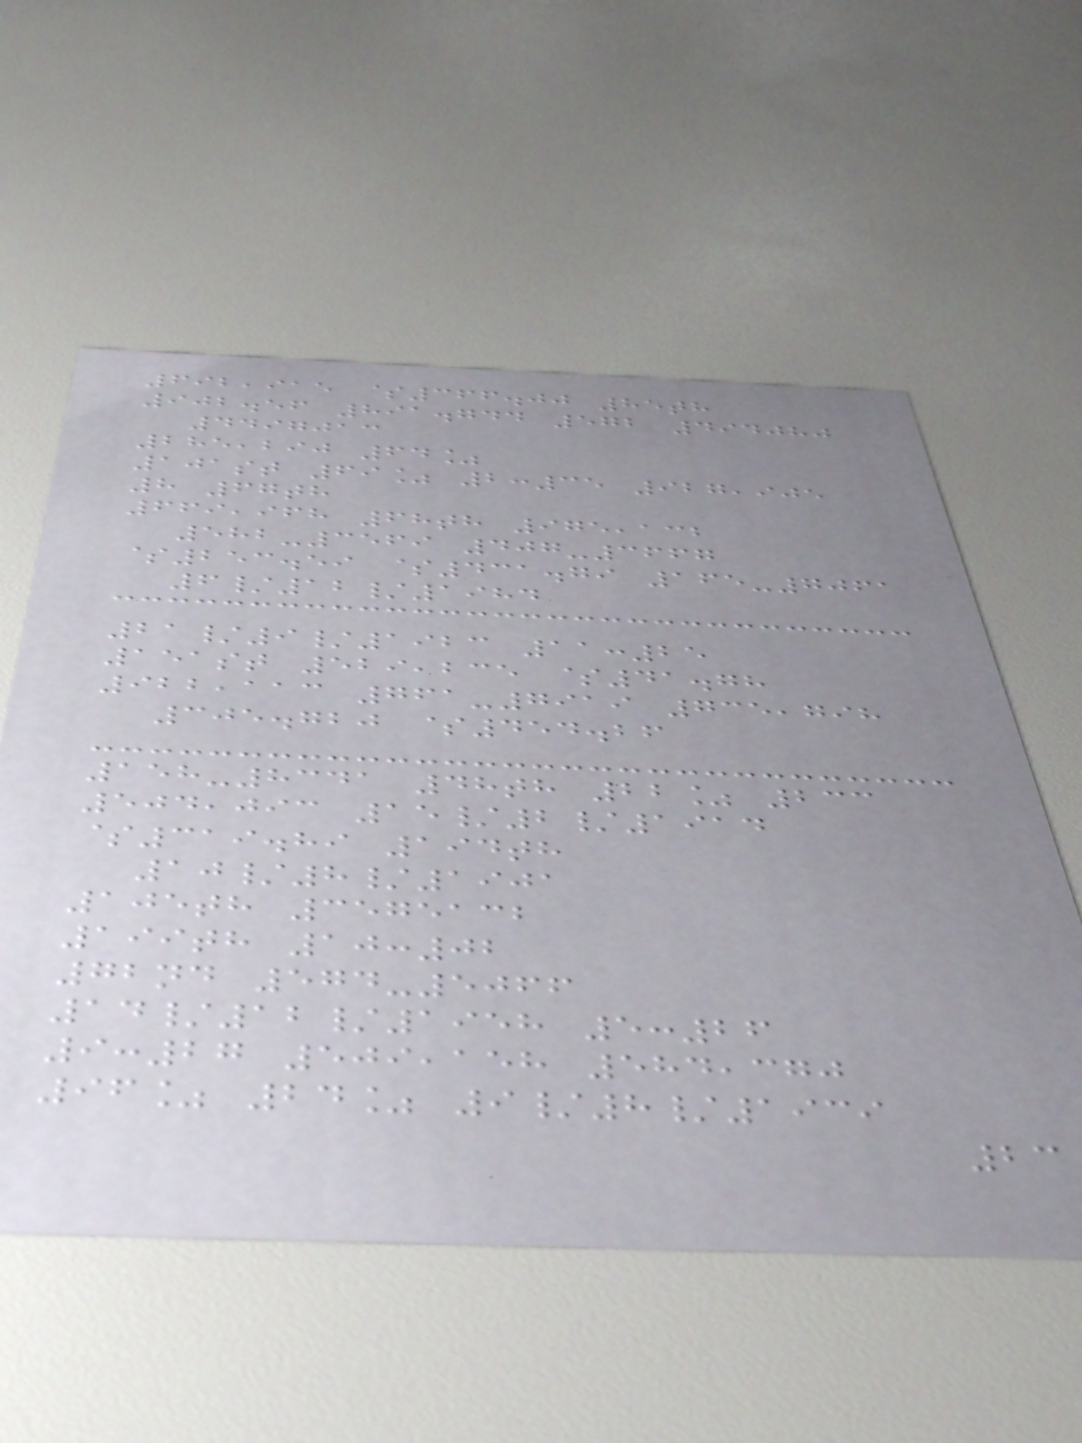692,915 $366.00 85th
902.56 891.744 572 494080
4497013
285,290 64%
101st 69% 2:35 927,905
8 67th
669,968 68th 975,132
582-3569 407-3667
$253.59 $431.79 165-7061
6/12/1984
21/9/1923 11:25
151st 529,235 $41.78
922,113 761-7919 735,798
305.720 $454.26
158-8341 48th 22% 233
504,093 15/2/1914
$319.89 194th
10/8/1901
105th 3575132
199th 10:02
72nd 574-5066
14/12/1958 5:26
9:27 509,158 584,370
96% 24% 9/8/1939
23
